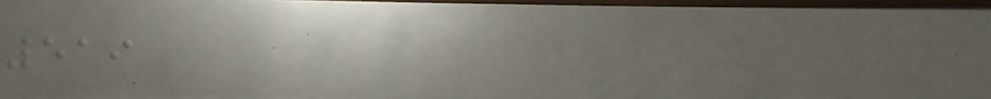519
